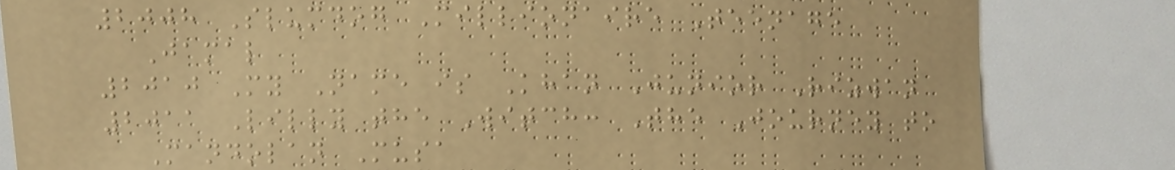2008 Slumdog Millionaire Teenage
Jamal
2010 My Name is Khan Junior Rizwan
2011 Lilly the Witch: The Journey to
Mandolan Musa
